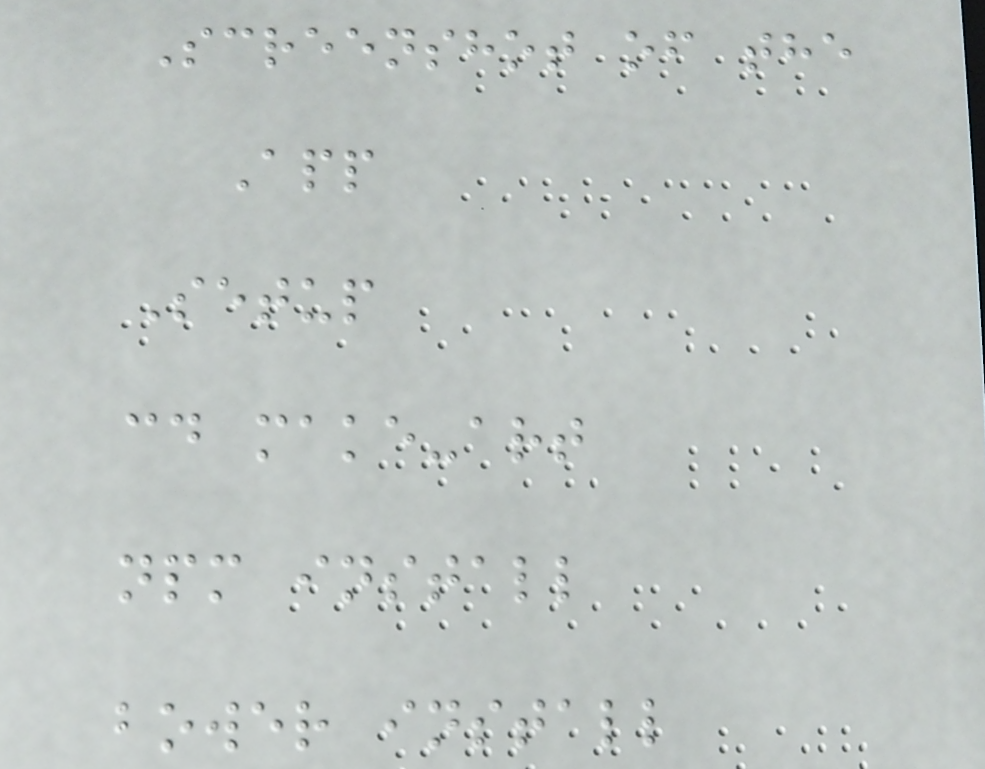Screenshot of the
App
Setup
cd make-art
npm install
bower install
